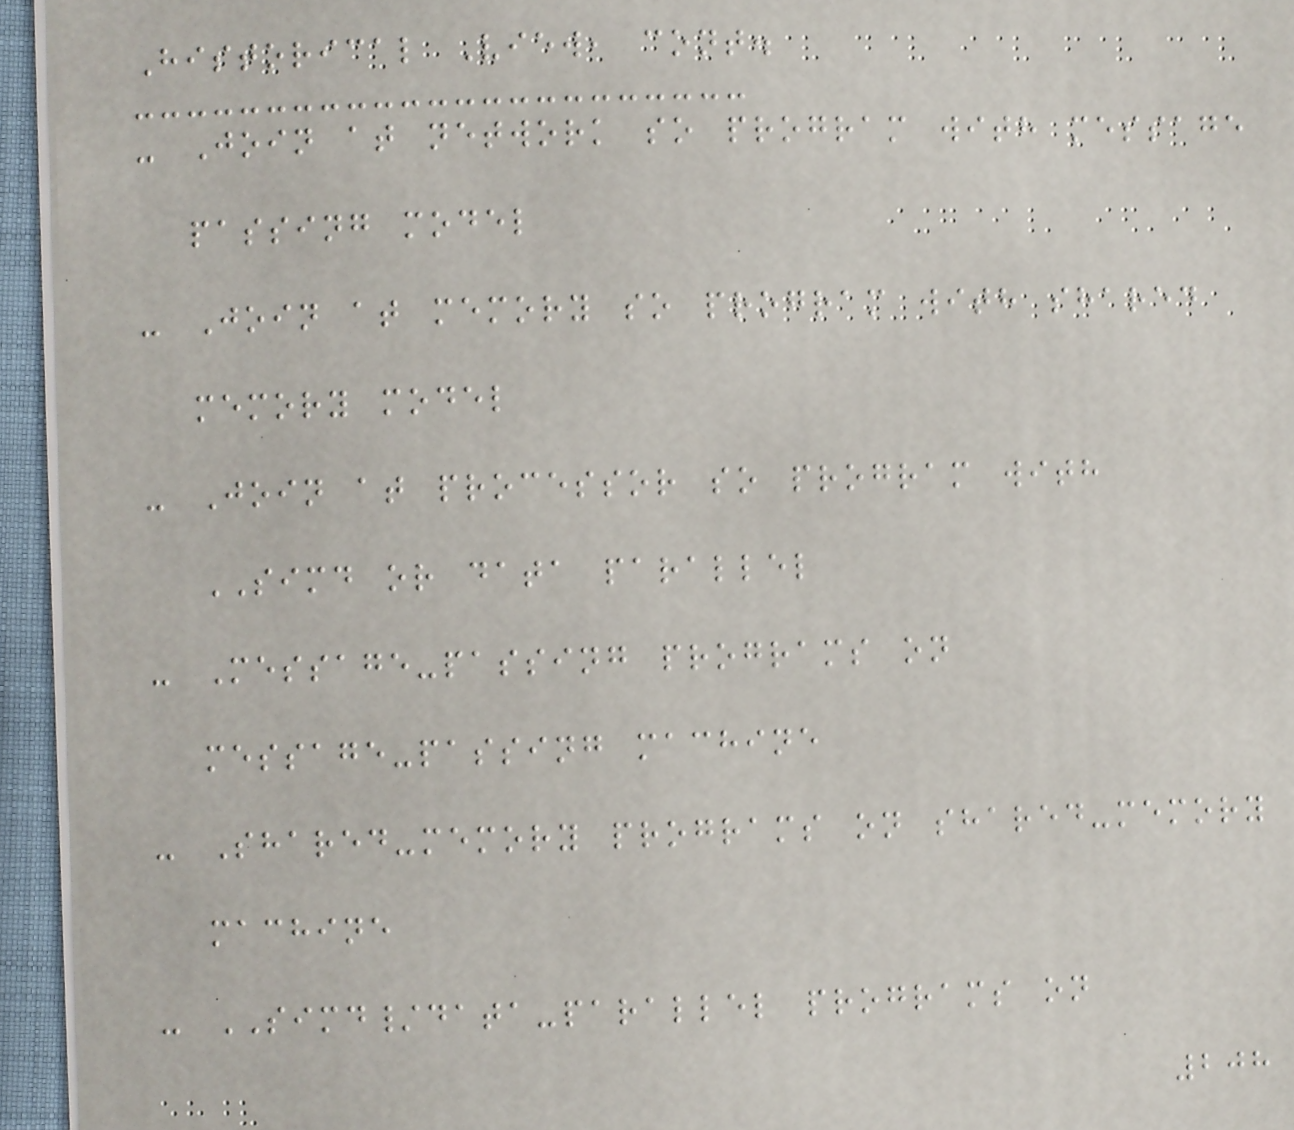Historical View, cont.
- Join at network so program with message
passing model
- Join at memory so program with shared
memory model
- Join at processor so program with
SIMD or data parallel
- Message-passing programs on
message-passing machine
- Shared-memory programs on shared-memory
machine
- SIMD/data-parallel programs on
208
